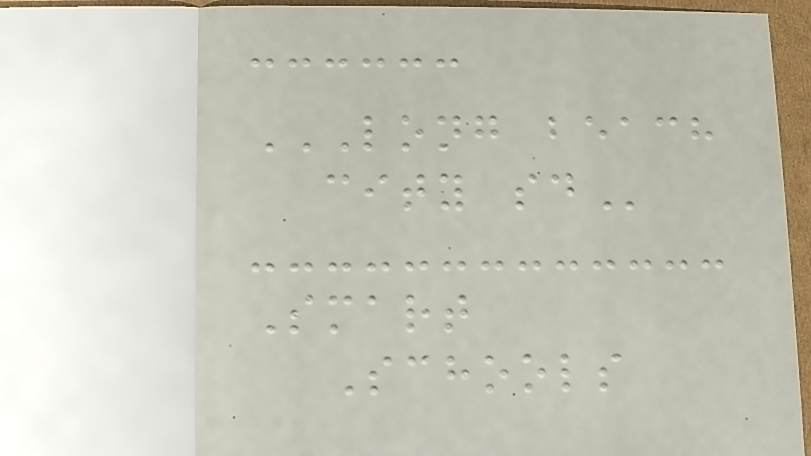LONG BEACH
CITY SD
Smart
Schools
